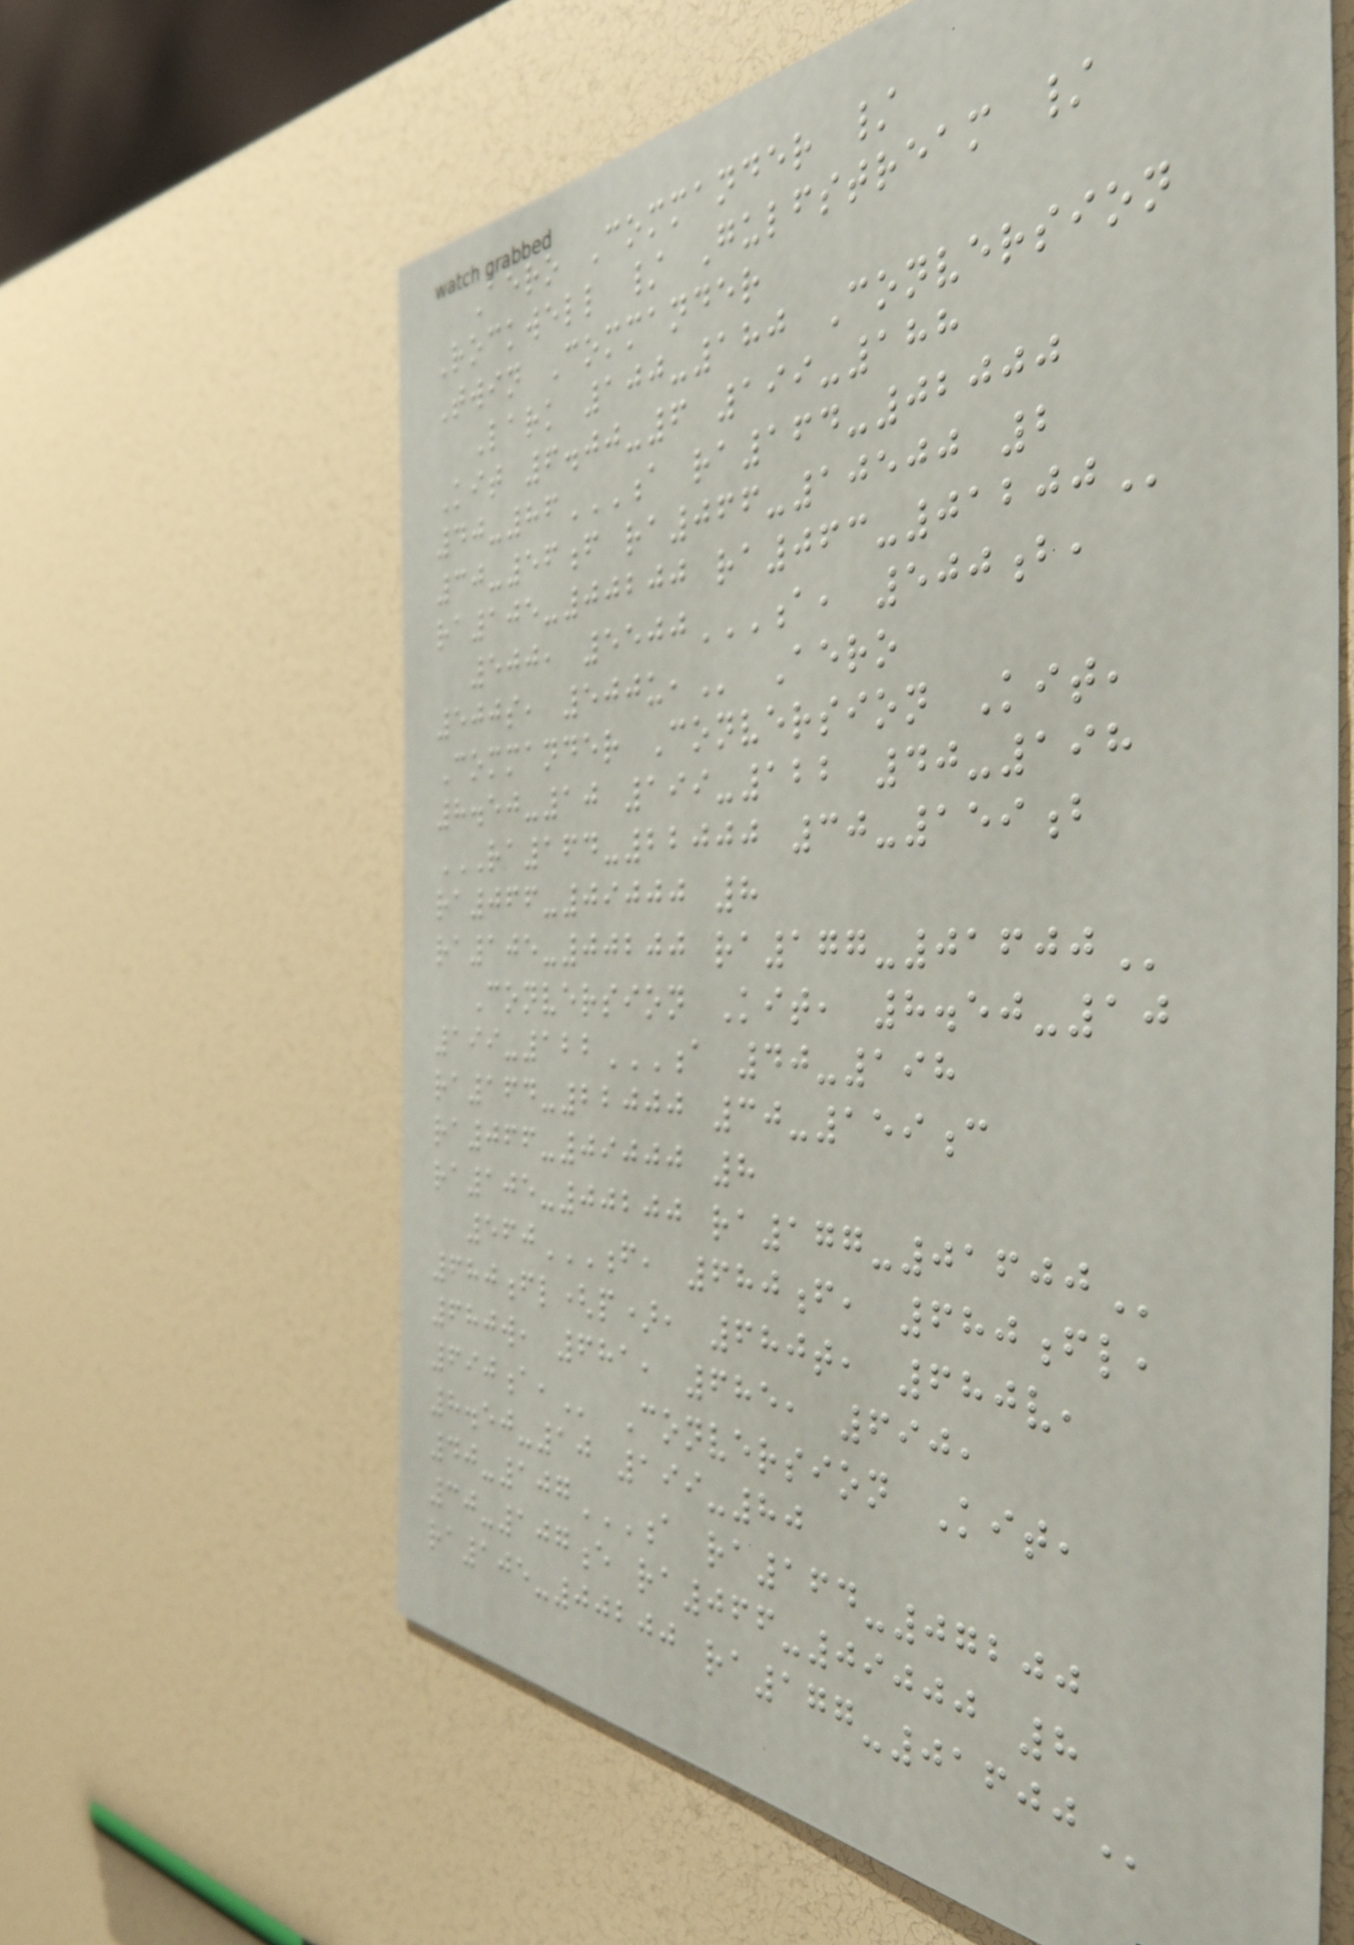Aero Commander /
Rockwell / Gulfstream /
Twin Commander
Lark 100-180 Conversion
Kit 6.00-6 199-188
40-86A RA164-02000
30-56F RA066-10500 2
RA105-00200 RA063-01200
500, 5500A, 500B,
500S, 500U, Aero
Commander Conversion Kit,
8.50-10 199-122 40-198
RA164-22000 30-159B
RA066-09000 8
RA105-00200 RA177-01600
Conversion Kit, 8.50-10
199-122A 40-198
RA164-22000 30-159C
RA066-09000 8
RA105-00200 RA177-01600
560F, 680F, 680FL,
680FL(P), 680T, 680V,
680W, 681, 685, 690,
690A, Conversion Kit,
8.50-10 199-80
40-107A RA164-07200
30-107E RA066-09000 8
RA105-00200 RA177-01600
